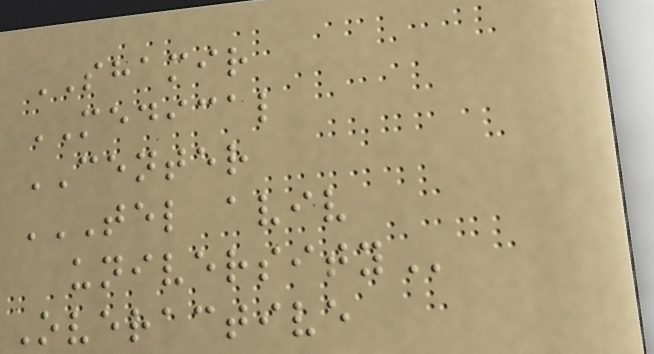SHAMIR
MEDICAL
CENTER
TEL AVIV
UNIVERSITY
Overactive
